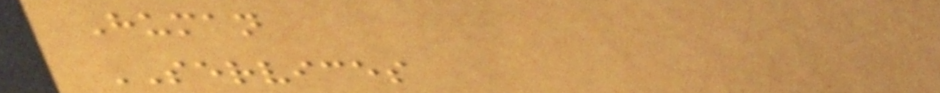Human
SERVICES
